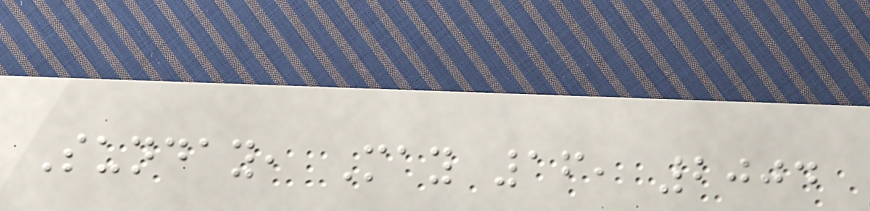Sunday, May 16, 2004
